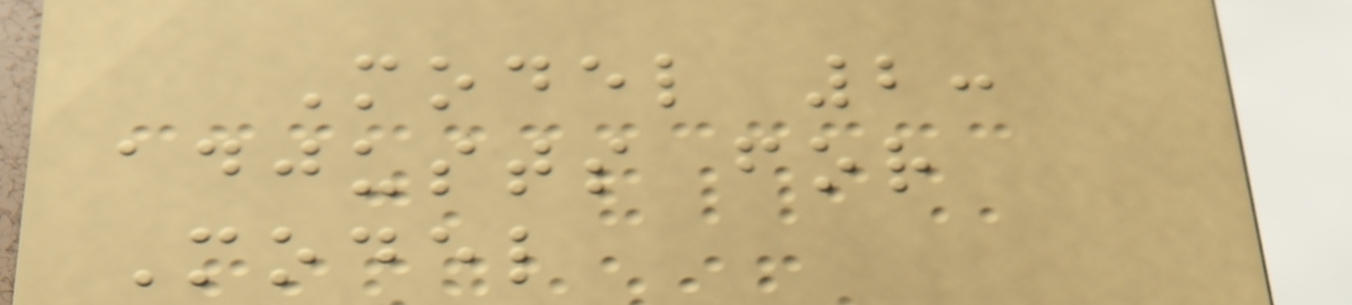Model 2:
adjusts for
Model
